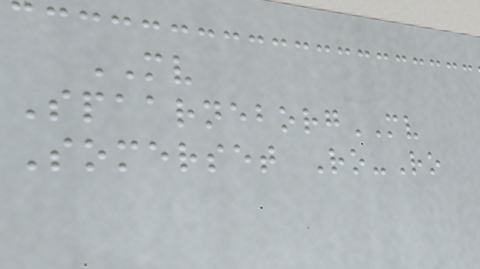MV
SpaarneborgMV
Somerset Ro-Ro
